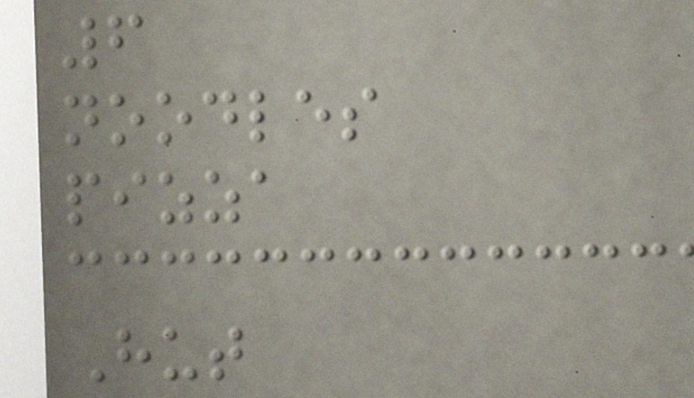6
noodles
pizza
Hut
